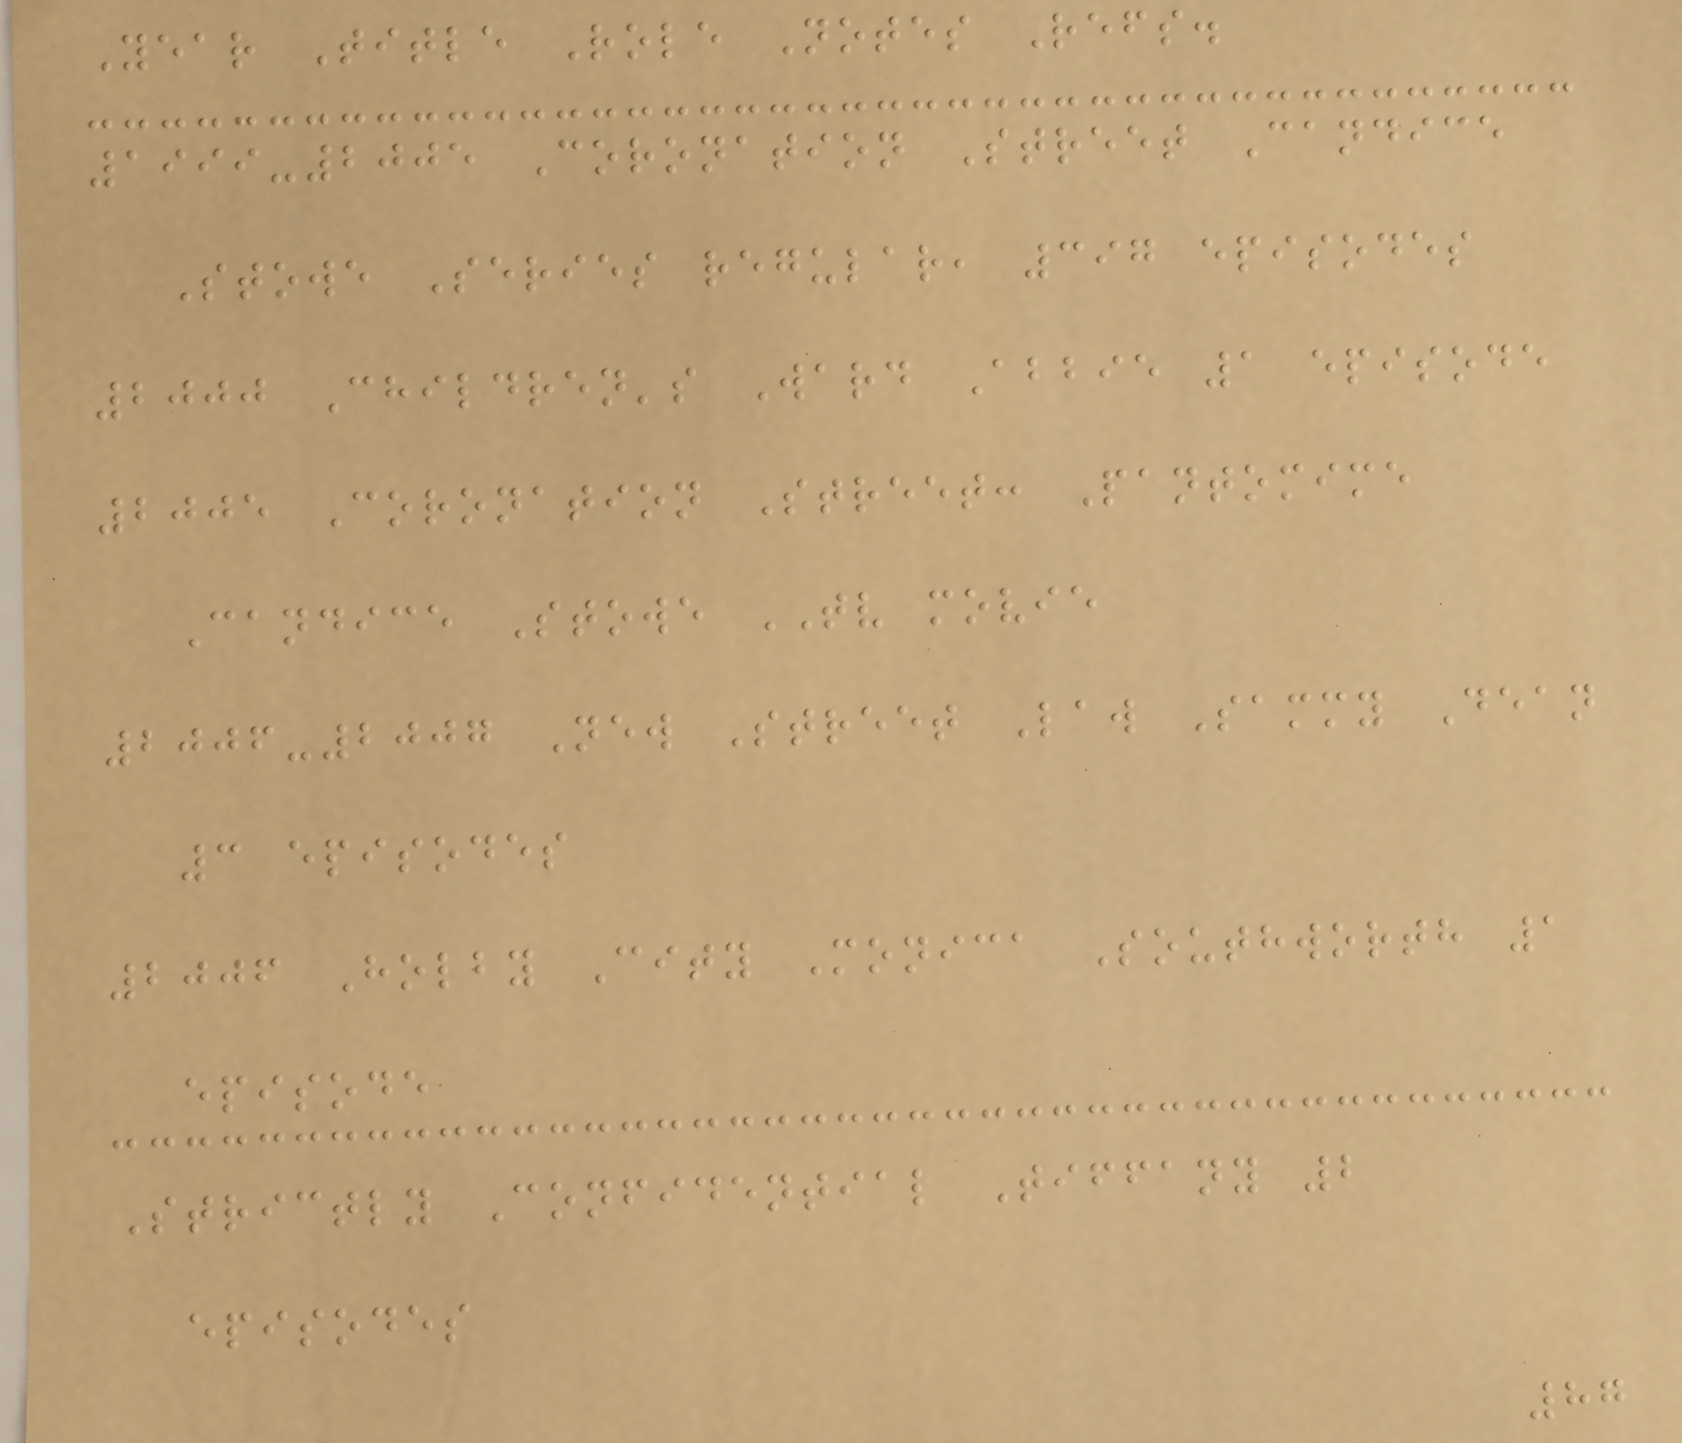Year Title Role Notes Refs.
1999-2005 Coronation Street Candice
Stowe Series regular, 397 episodes
2000 Children's Ward Abbie 1 episode
2005 Coronation Street: Pantomime
Candice Stowe TV movie
2006-2007 New Street Law Sammy Dean
3 episodes
2006 Holby City Monica Southworth 1
episode
Strictly Confidential Tiffany 2
episodes
87
